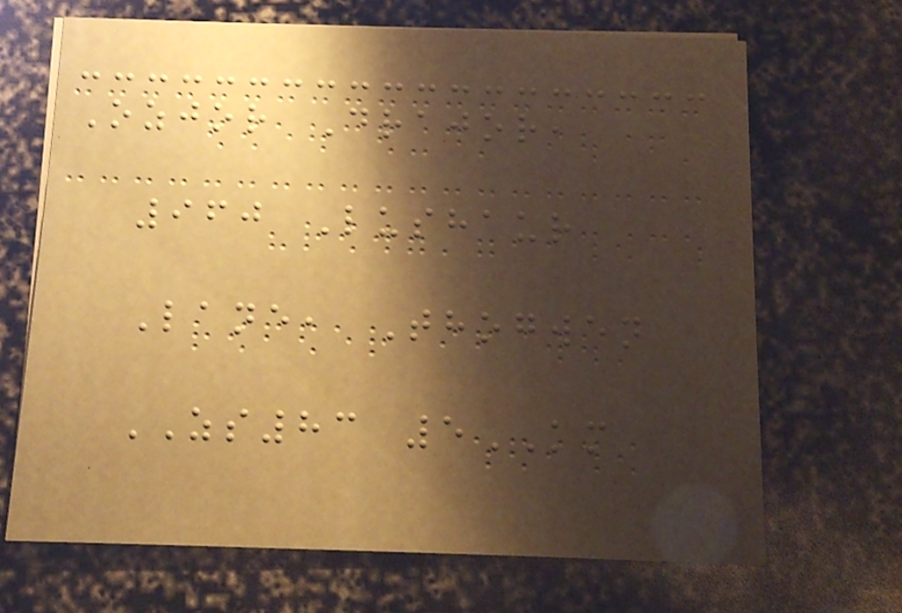Ozjor Drajor,
960 Lushaur
Lane, Thogwen
ZS83 5KM
